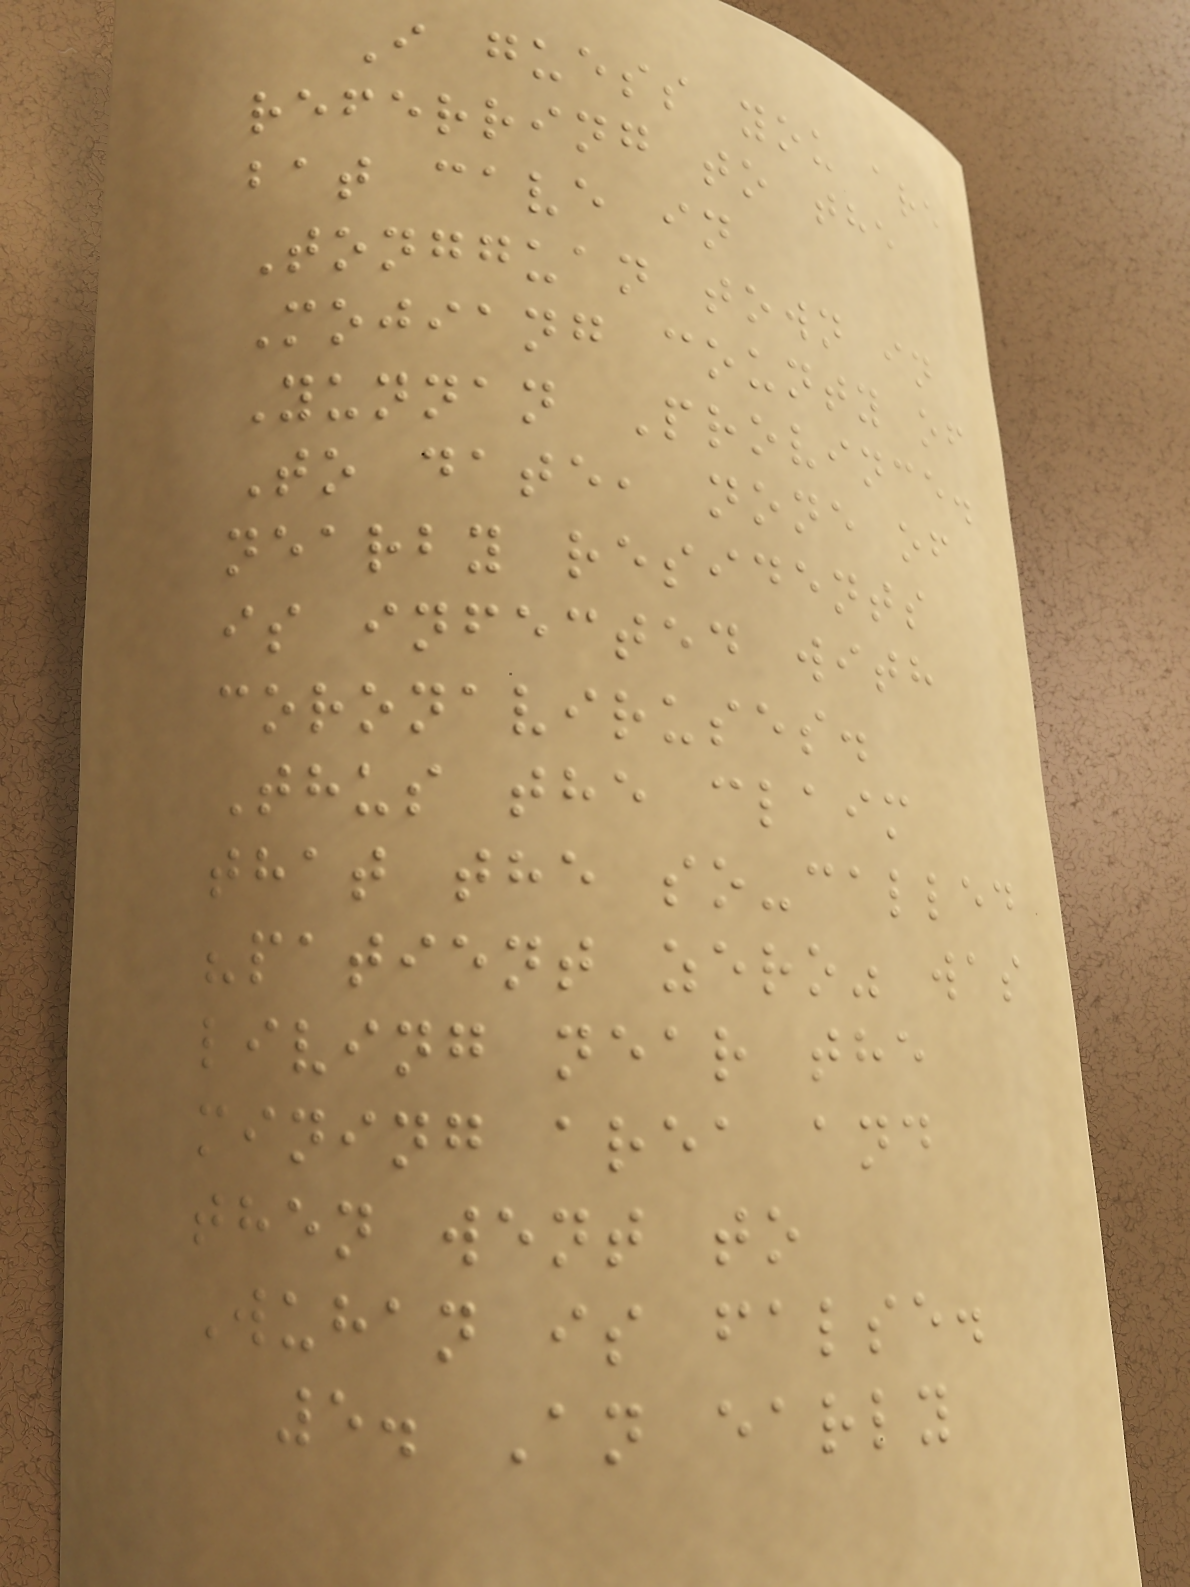I guess you are
referring to the
bat cave in
Tongguan town in
Mojiang county of
Yunnan Province.
To date, none of
nearby residents
is infected with
coronaviruses.
Thus the claim
that the so-called
"patient zero" was
living near the
mining area and
then went to
Wuhan is false.
5. An early
